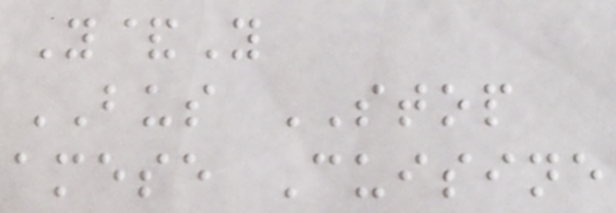Y&Y
BUS STOP
amese Cuisine
